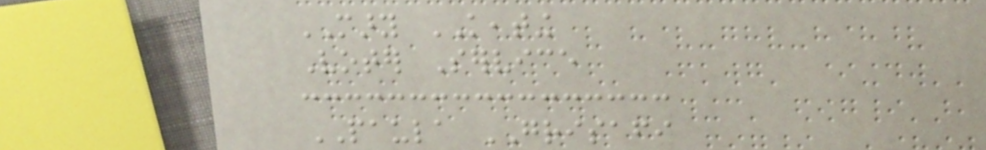MARY KEATING
Voter Service
PAULA GRISAFI
